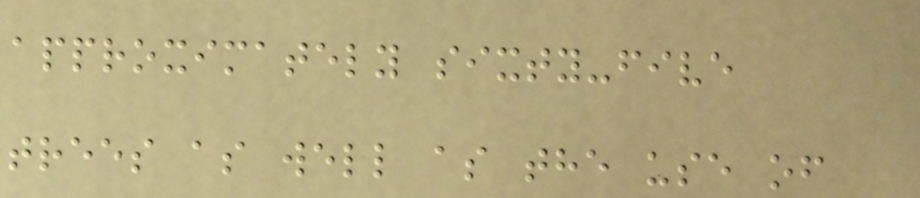approximately sixty-five
trees as well as the use of
